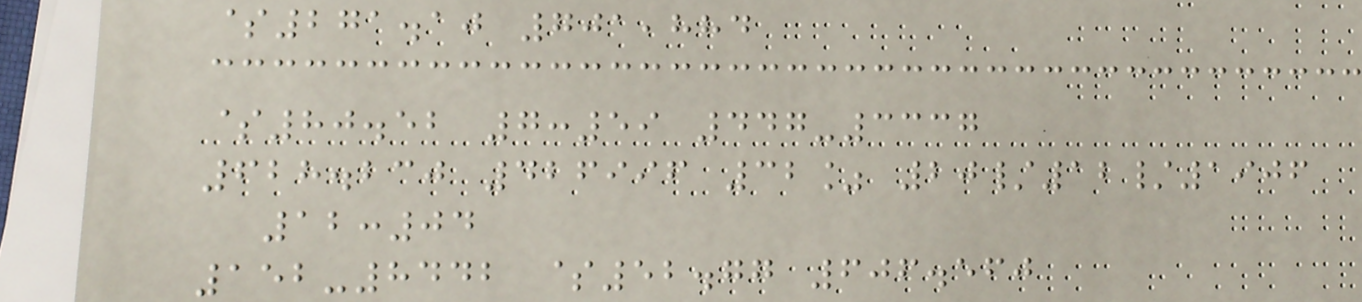$271.10 701,884
$80.52 7:59 447-3337
628.230 426996 32% 20/12/1906
12:04
152-8442 $52.77 606.560
